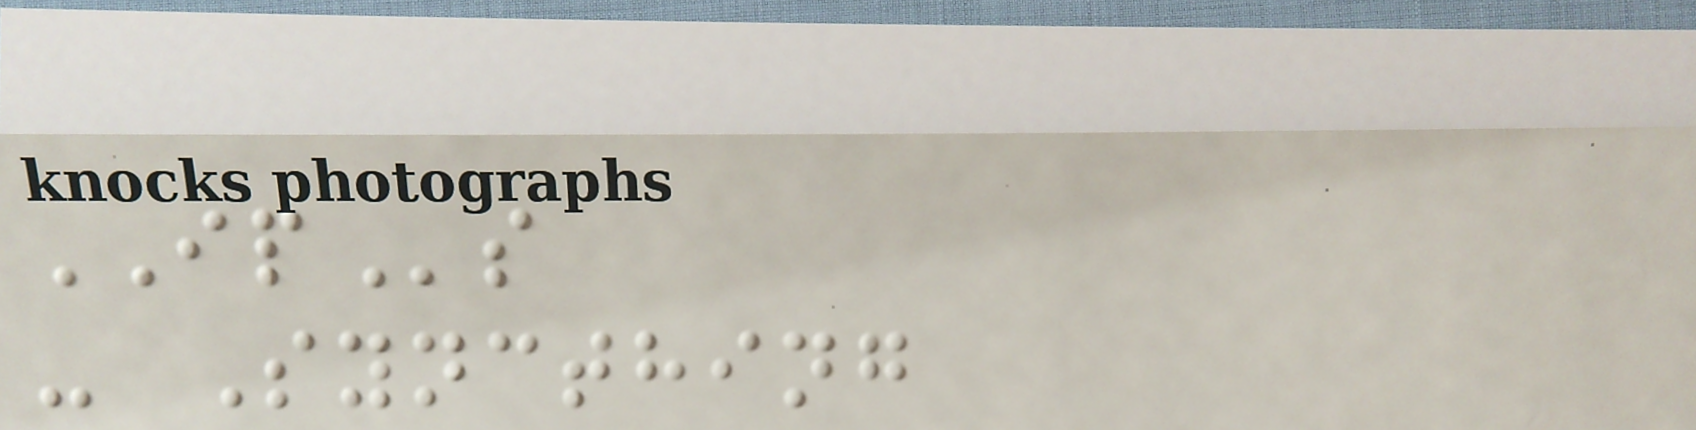IPs
- Syncthing
